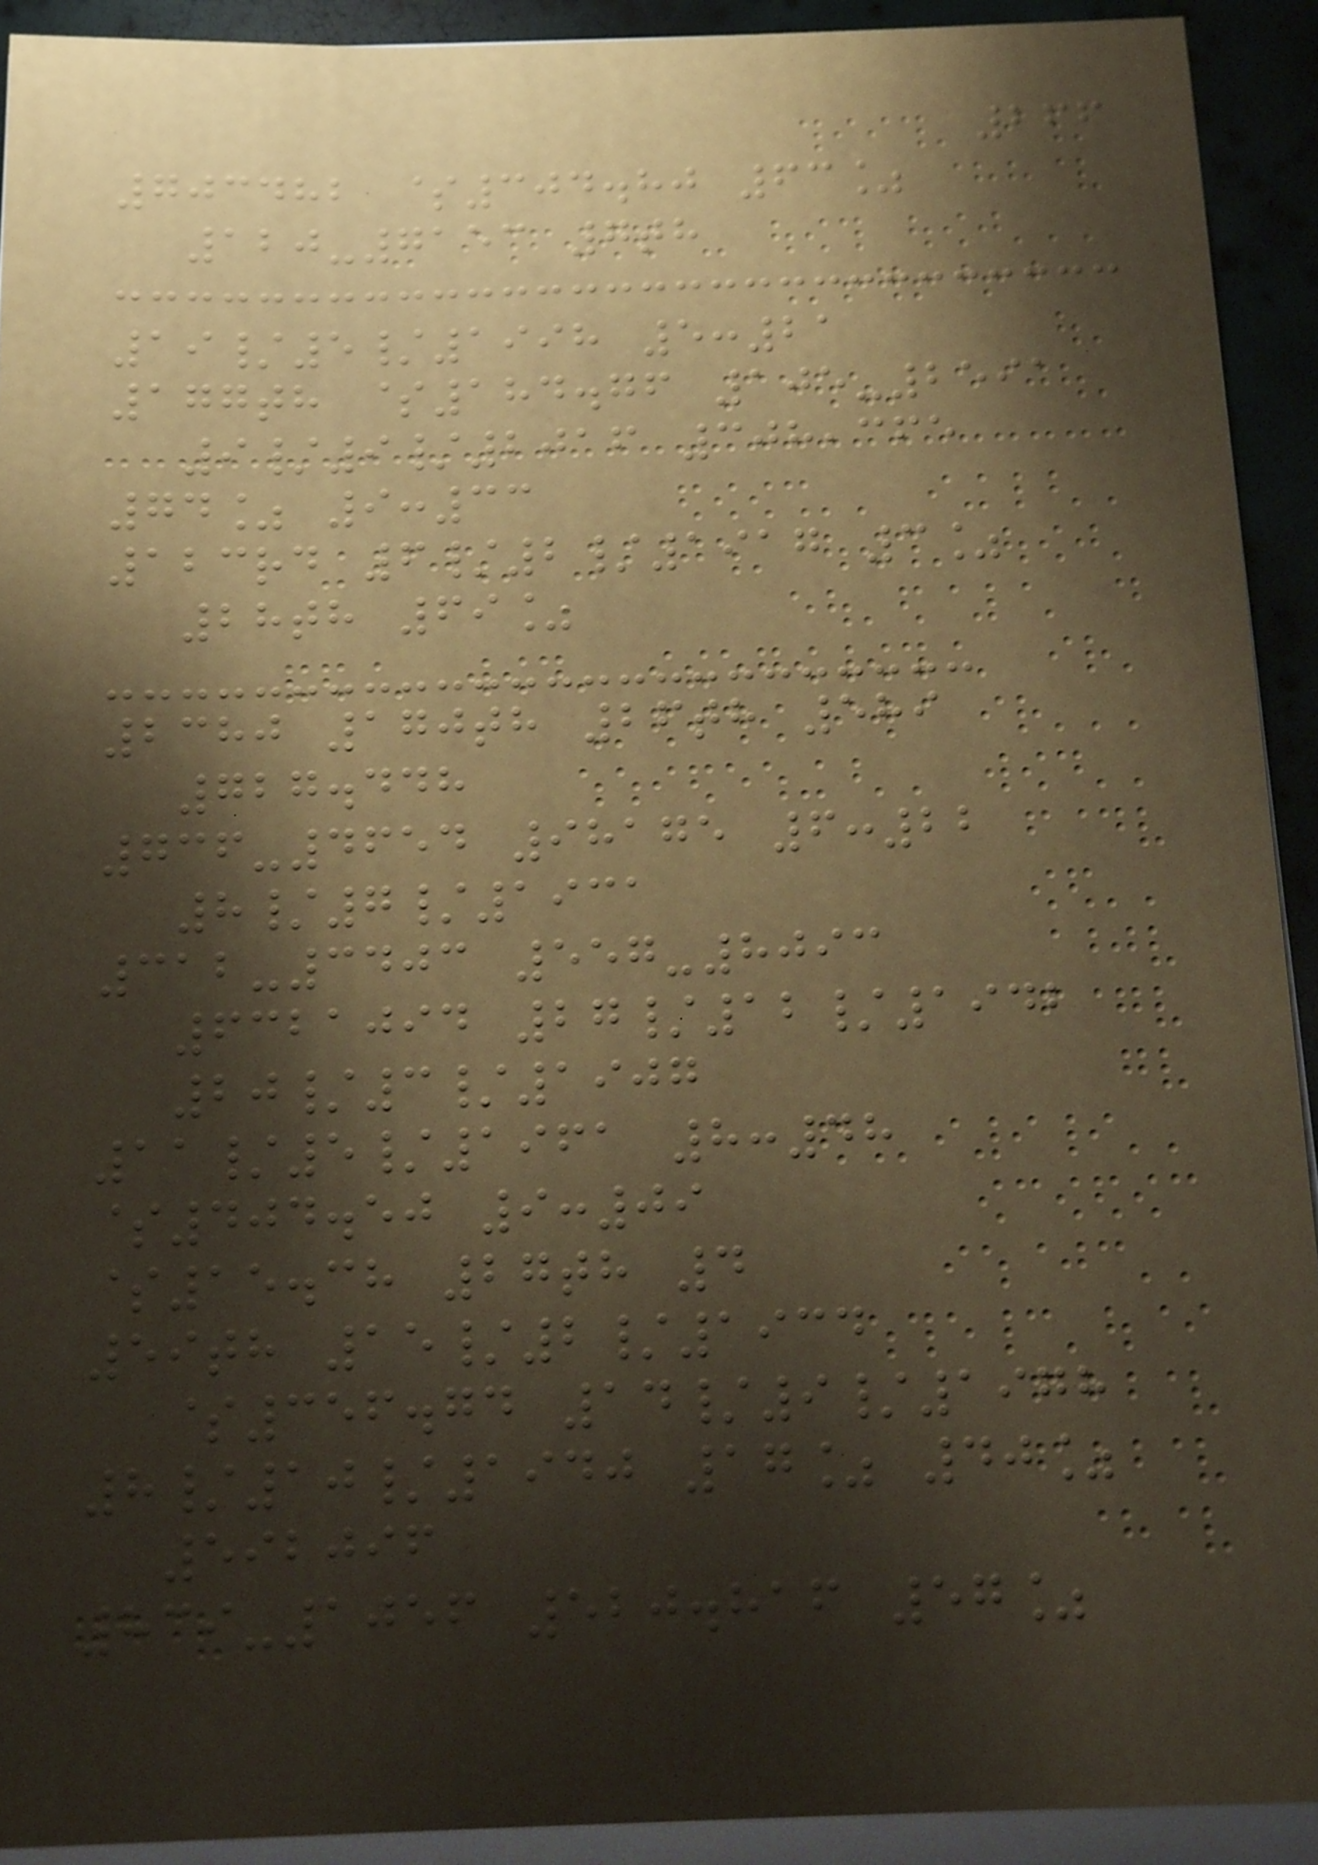266
703482 $304.80 63%
120-7153 7th
19/5/1998 5:21
177th $184.76 105-2591
9/9/2016 308,365
74% 9:33
123rd 6/2/1917 3%
28th 69%
2380 170th 26th 589
727.448
736-4654 98175 6:22
8/7/1931
312-3403 557-8093
6321094 27/12/1942
20/3/1907
11/5/1961 8:48
$404.50 9:09
$15.38 27th 4
59th 15/2/1934
$356.74 14/9/1978
8/10/1940 17% 40%
592096
839-1056 520.816 57%
